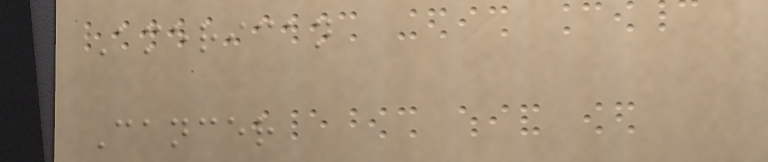American
Cancer
